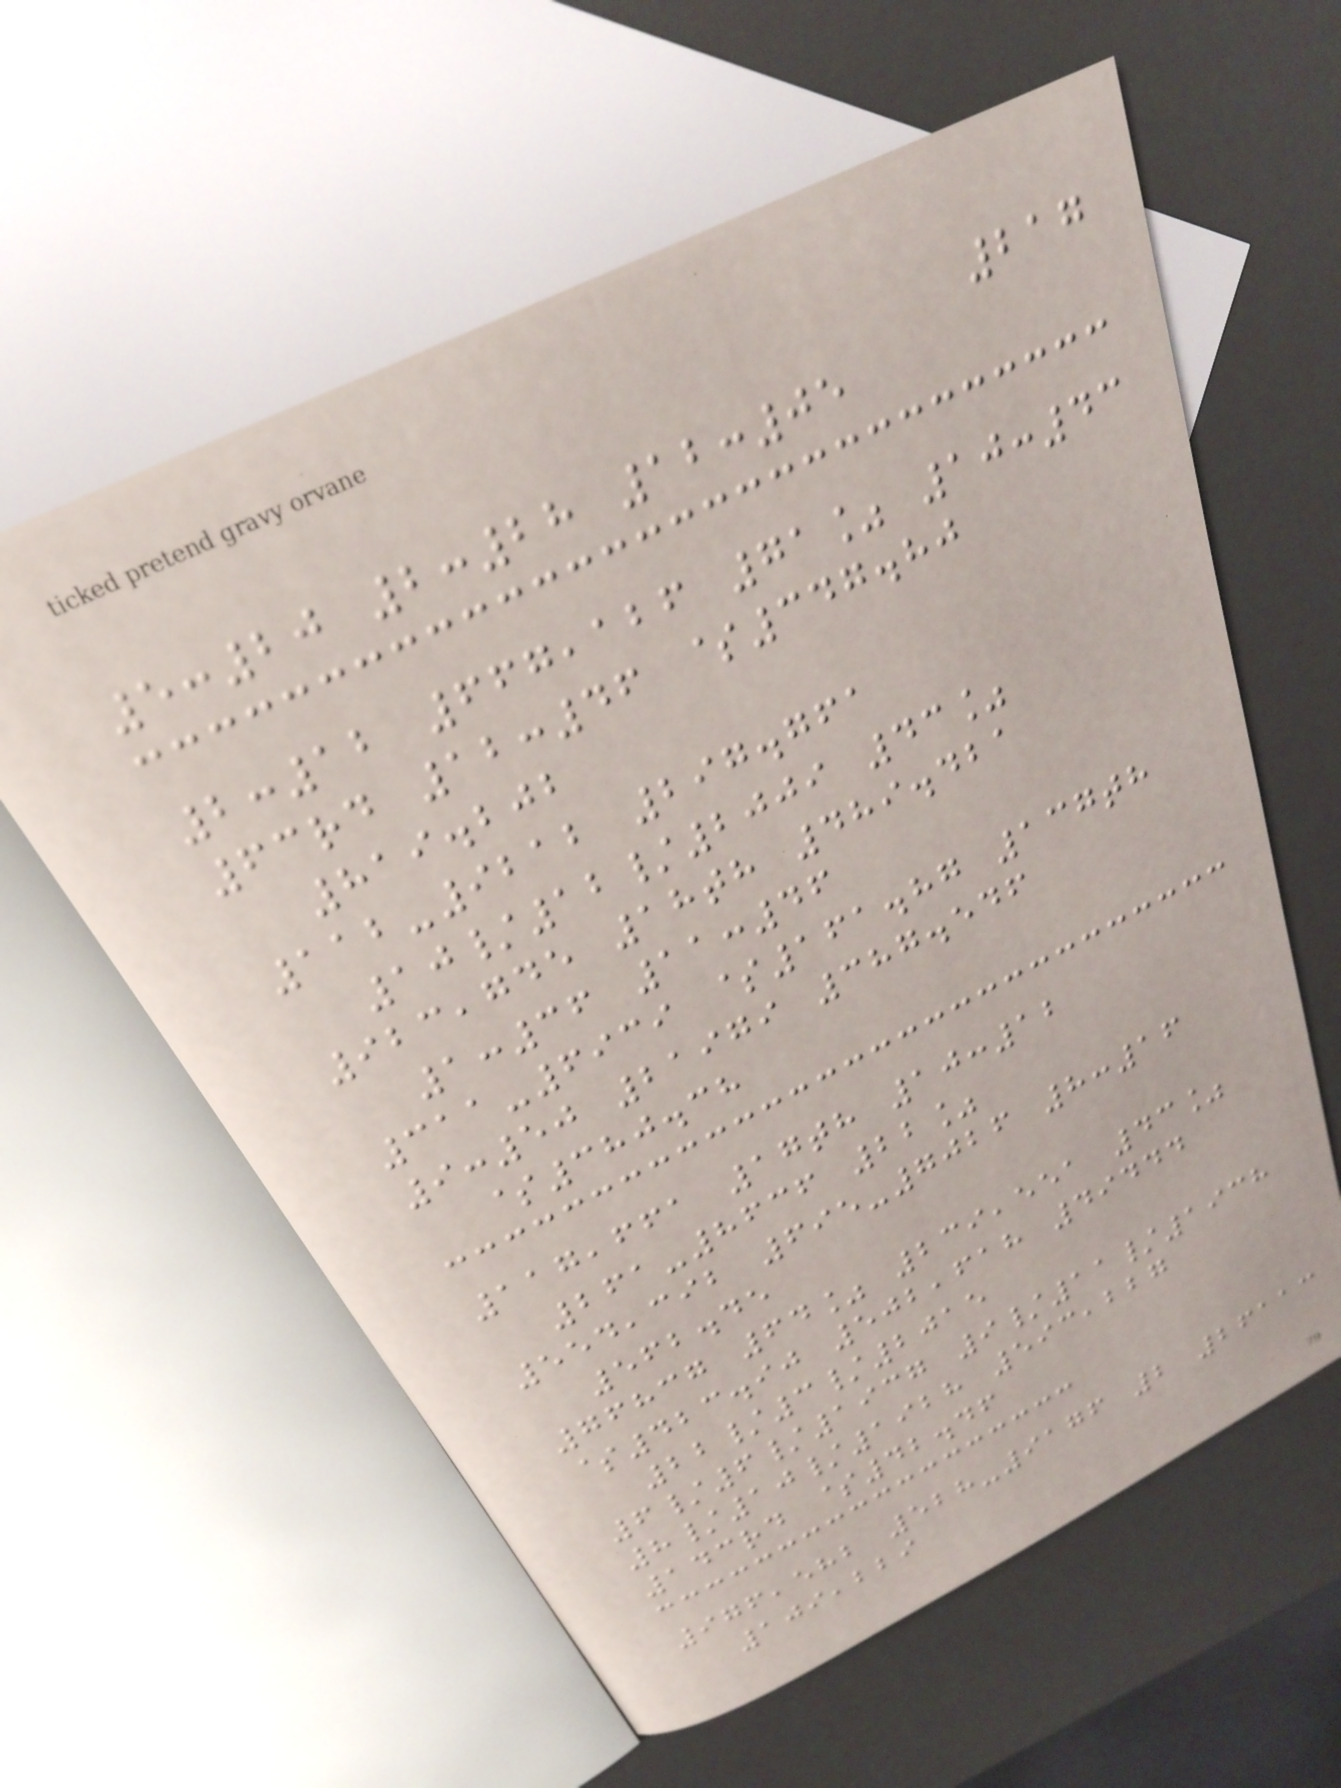217
5:20 2:28 12:05
2:12 667,126 71% 10:43
63rd 12:46 $347.80
819.202
112-9212 297.761
10/12/2009 43%
923,745 18th 489.421
1:36 11:46
311-6939 $161.87 137th
9:50 21979 387.546
$380.38
117,661 17th 10:12
261-8636 22%
554,392 695-7026 8:16
562.45
76837 64% 239,551 43%
$423.90 502,618 49444
22/3/2015
6/6/1937 9/11/1938
8/10/1928 593,227
143rd $42.46
976,582 528-9176 2 26113
109,229
